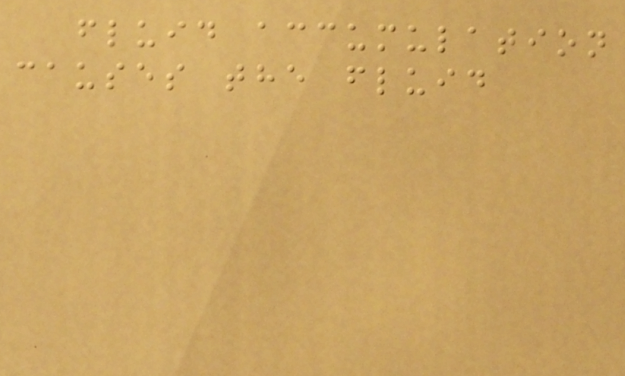fluid accumulation
causes the fluid
